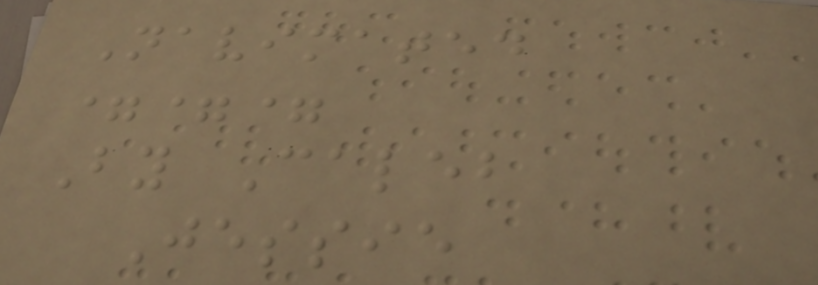Navimated
===
By Caleb
Jessie
